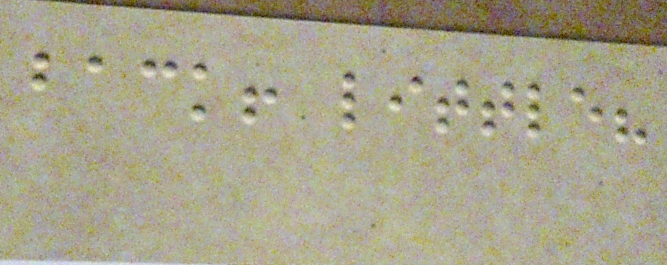back! little?
